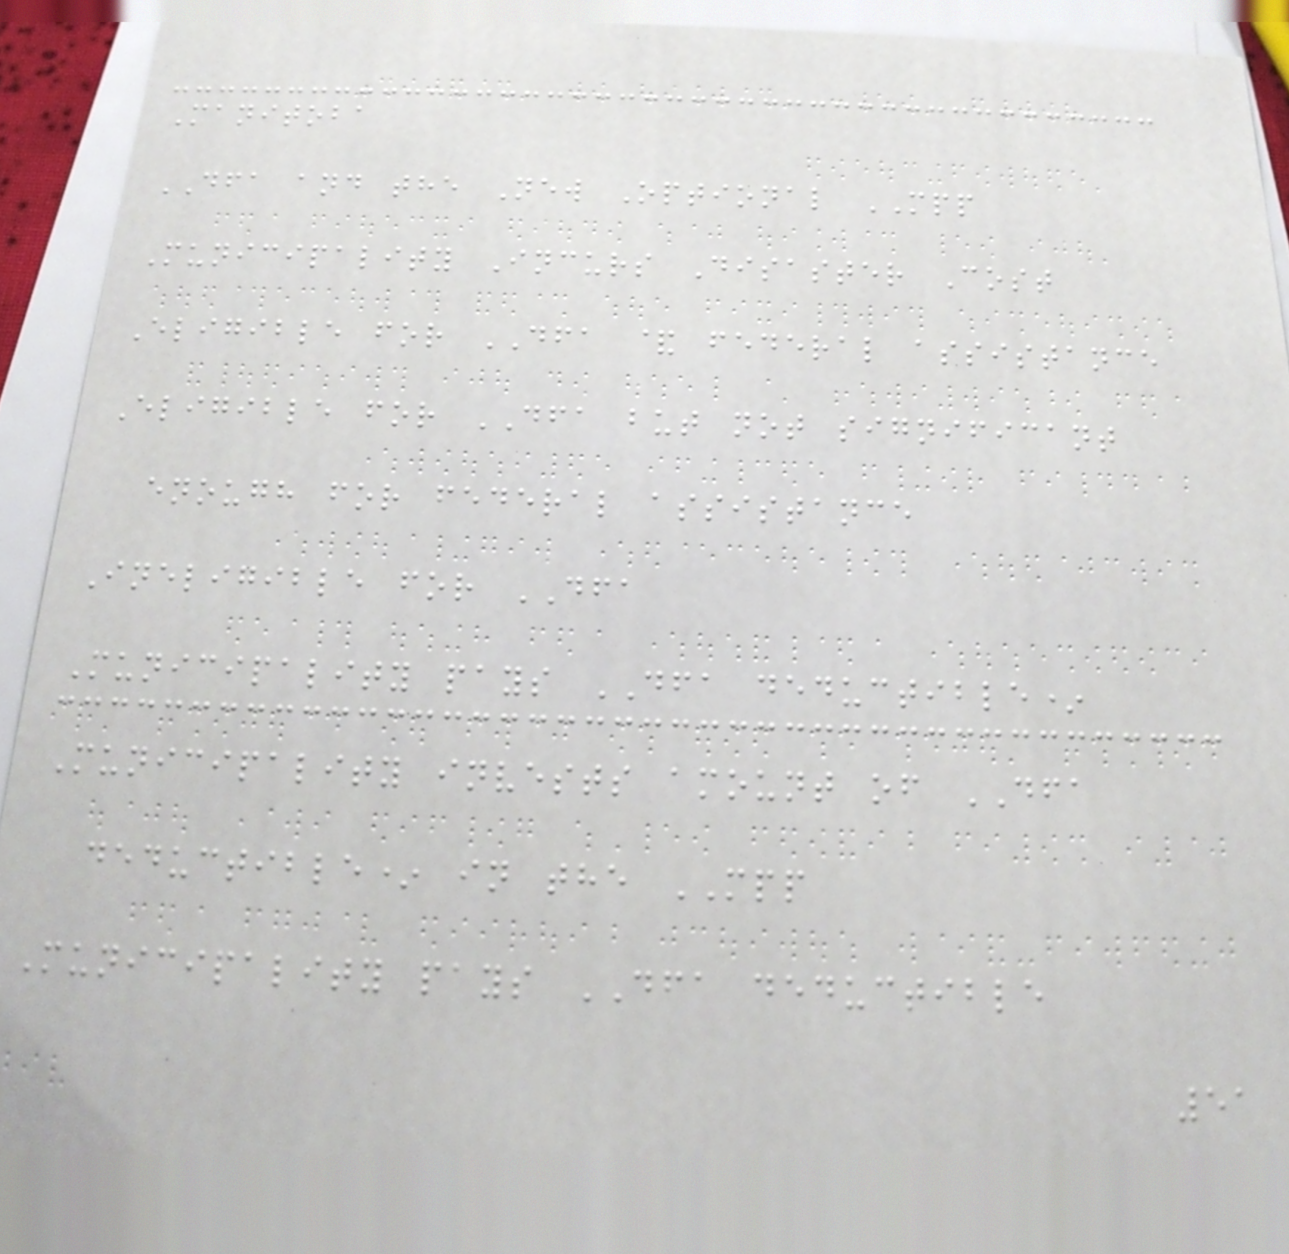Manitoba
DFA and the New Optional MPP
Municipality Incurs Disaster Cost
Eligible for DFA & federal assistance
Eligible for DFA but not significant
enough for federal assistance
Ineligible for DFA
Municipality pays DFA deductible*
Municipality invests amount of DFA
deductible* in the MPP
Municipality pays DFA deductible
51
